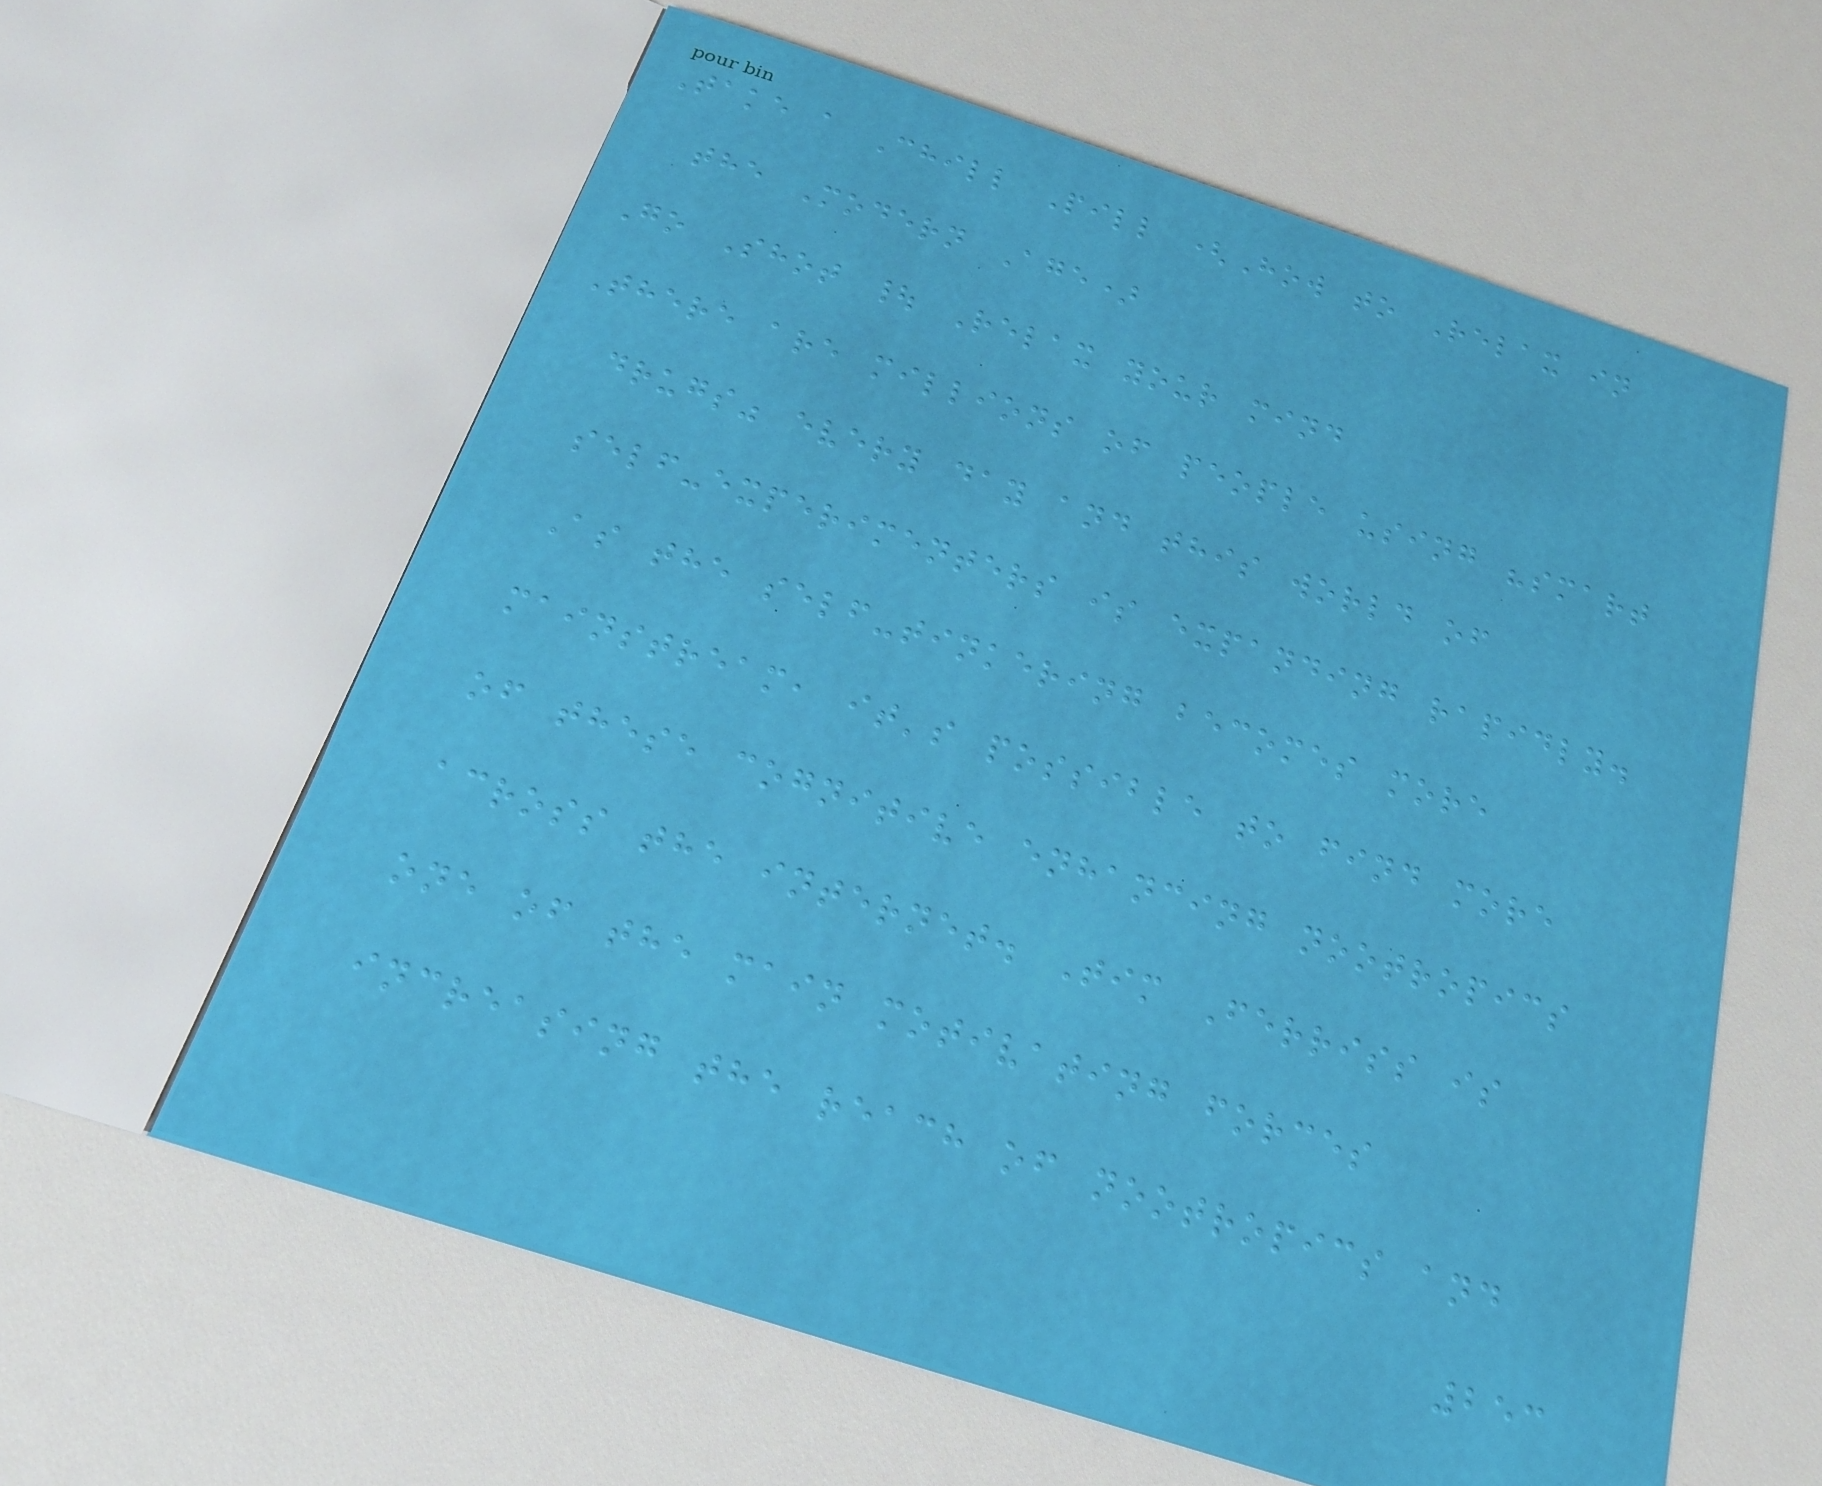Take a Chill Pill (How to Relax in
the Modern Age)
Go Shot | Relax your mind
There are millions of people using "smart
drugs" every day and this world of
self-experimenters is expanding rapidly.
As the self-tinkering becomes more
mainstream, it's possible to find more
of these cognitive enhancing nootropics
across the internet. Tim Ferriss is
one of the main motivating forces
increasing the reach of nootropics and
253
